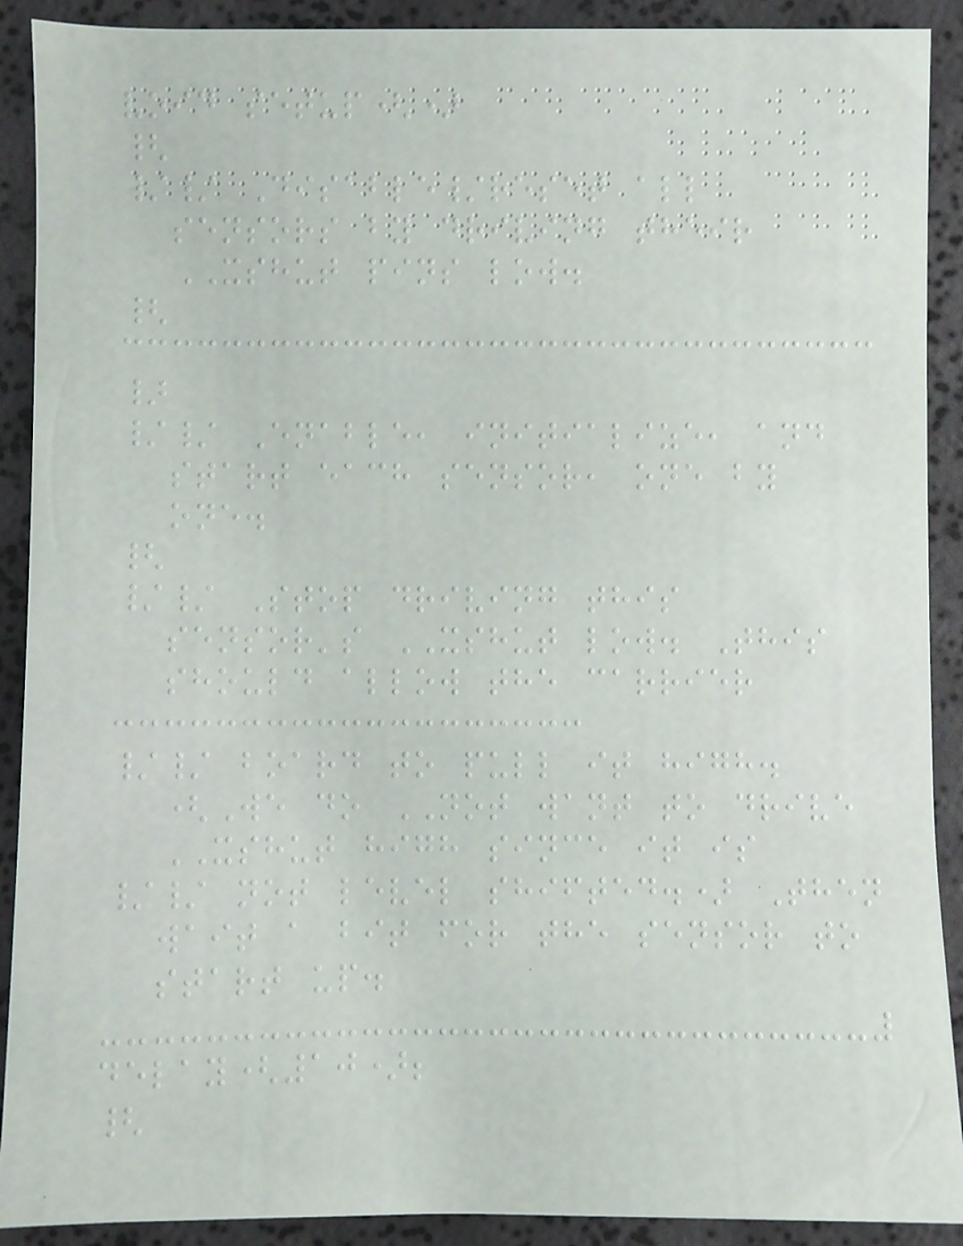void setup()
{
// Disable/reset all
sensors by driving their
XSHUT pins low.
{
}
// Enable, initialize, and
start each sensor, one by
one.
{
// Stop driving this
sensor's XSHUT low. This
should allow the carrier
// board to pull it high.
(We do NOT want to drive
XSHUT high since it is
// not level shifted.) Then
wait a bit for the sensor to
start up.
delay(10);
{
